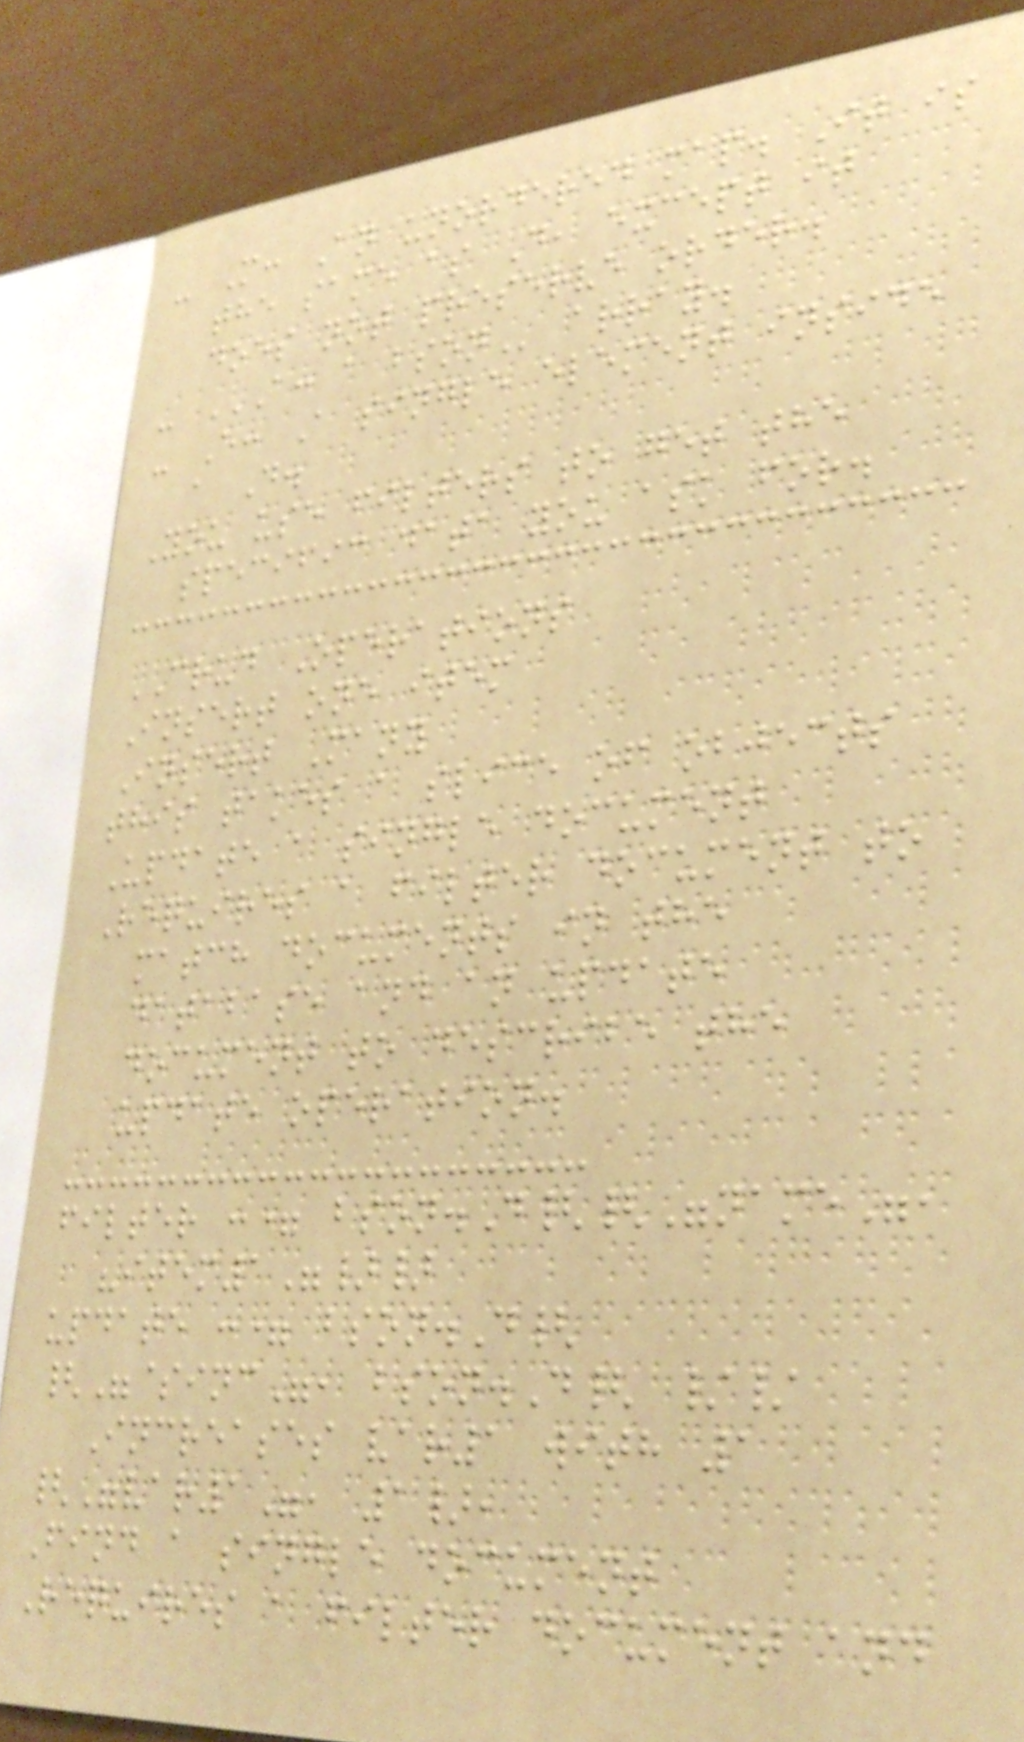- M: An unordered map. It is
the same as D, except it
does not preserve order.
- A: A BSON array.
- E: A single element inside
a D.
You use filters to get the
specific data you ask for.
CRUD Operations
Insert one item
Insert Many
this takes a slice of objects
Update a single document
Requires a filter document to
match documents in the
database and an update
document to describe the
update operation.
filter := bson.D{{"name",
"item1"}}
update := bson.D{
{"$inc", bson.D{ //
Increases var1 with 1
{"var1", 1},
Find a single document
Requires a filter document and
